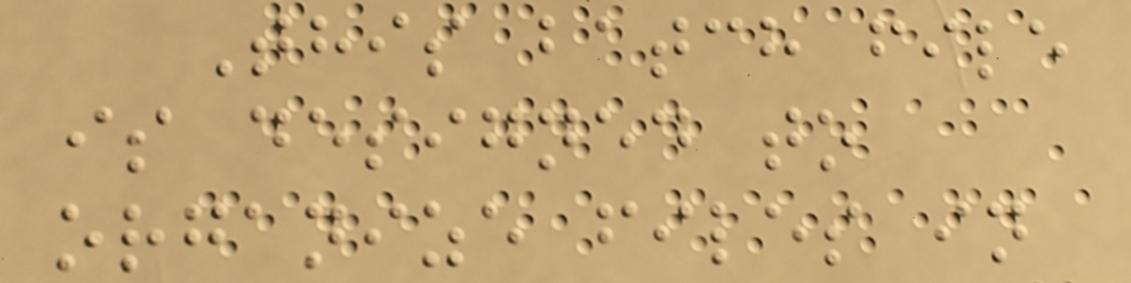This batch file
is designed to
organize files in
